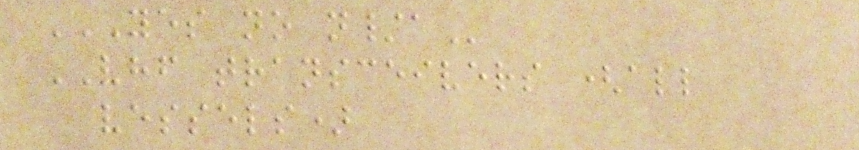YES NO N/A
VHF transceivers (all
vessels)
